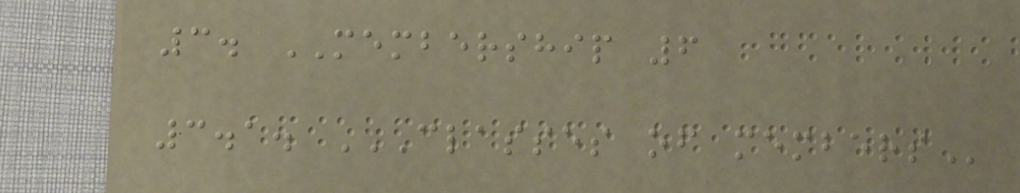3. MEMBERSHIP 6
3.1. CLASSES OF MEMBERS
